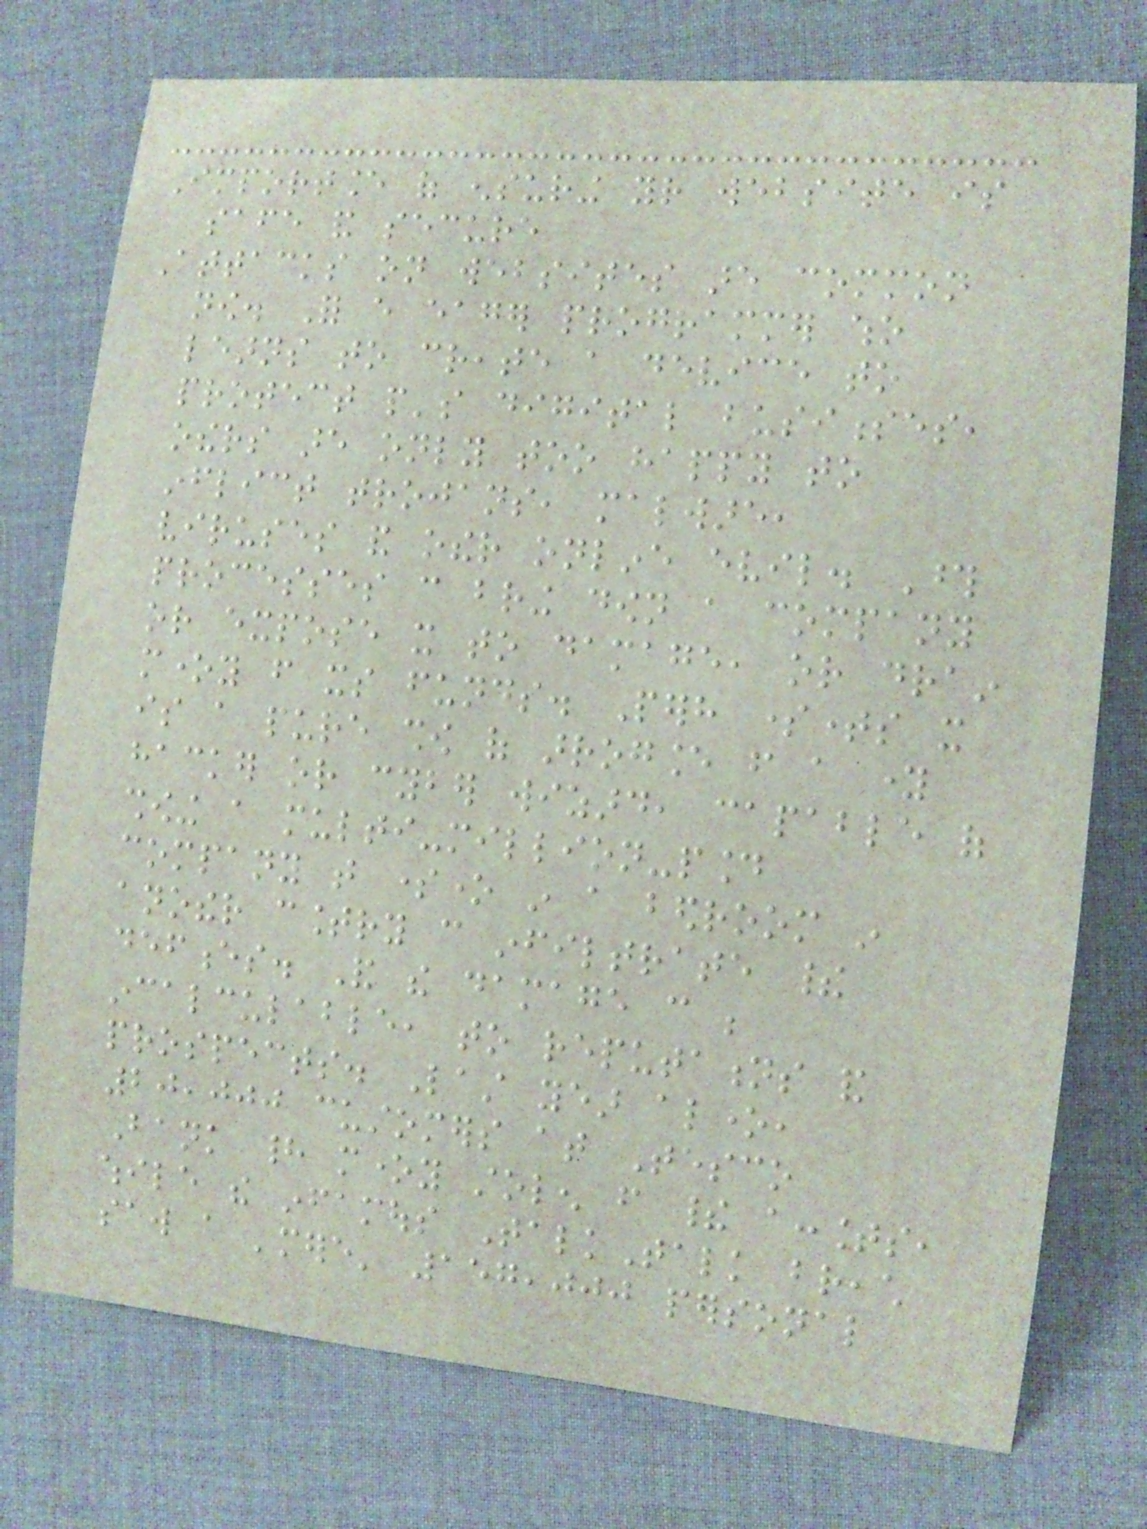Importance of ensuring your website is
safe and secure
Attacks on websites are common
now. For every eager programmer who
learns to create a device to
protect people's digital businesses,
others are only too happy to
inflict trojans, malware,
viruses and other online evil. Those
processes can bring down a company
or expose it to damage, or drain
money from its funds. Perhaps sometimes it
is a pure show of arrogance from a young
hacker or cyber wizard, capable of
showing a multi-million-pound
company that someone in a bedroom in
another country can infiltrate their
defences. And the damage can be
incalculable, to reputations and
prospects. Last year alone,
20,000 customers at Tesco
Bank had money stolen from their accounts,
while the infamous TalkTalk breach
saw a 'mere' 157,000 personal
